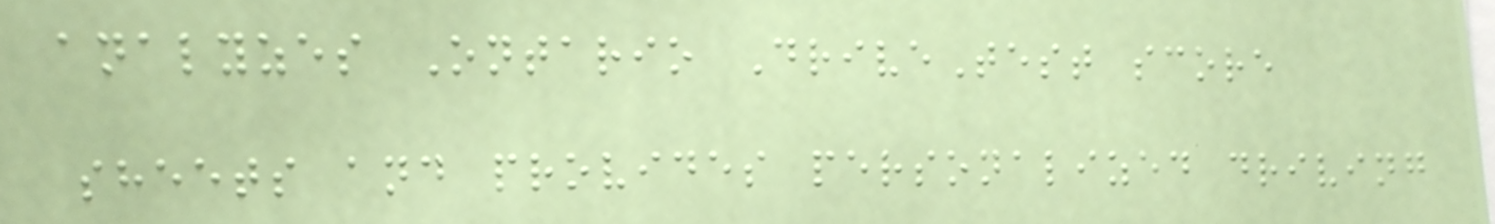analyzes Ontario DriveTest score
sheets and provides personalized driving
